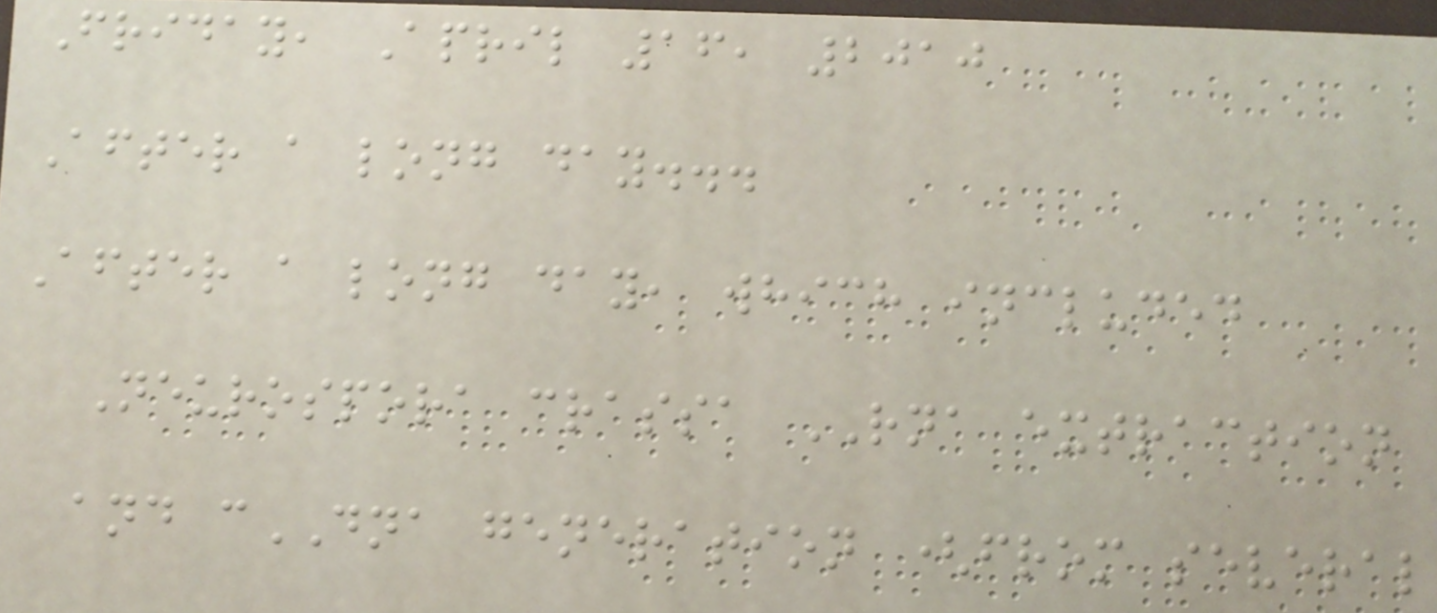Friday, April 16, 2010
After a long day...
After a long day, which included
Neurospora crassa RNA extraction
and cDNA generation (from several
